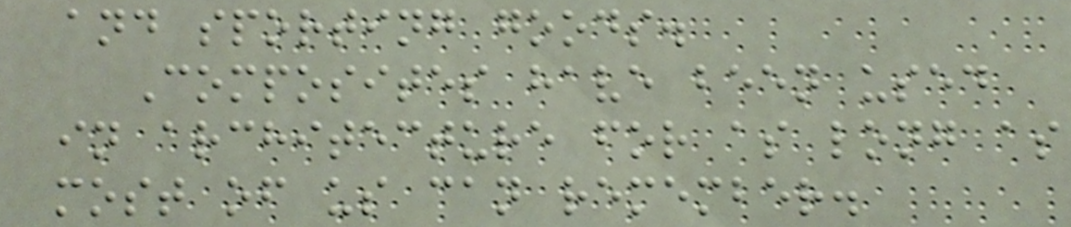and sporting goods.
Composites have been used
in architecture for as long as
most of us can remember.
